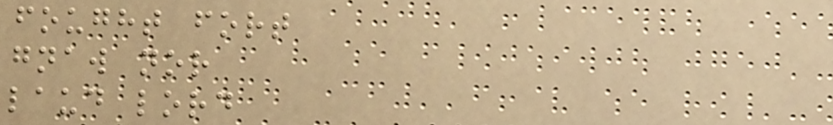fought fort
gnaw nor
laud lord
